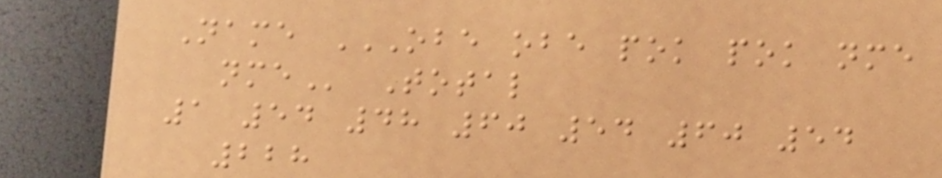Name OBE OBE POK POK NME
NME Total
1 54 48 60 54 60 54
228
